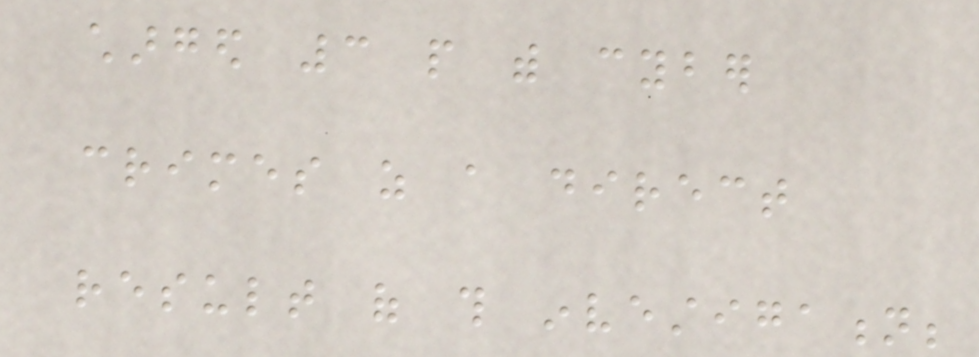charged 3 people with cyber
crimes as a direct
result of this investigation;
